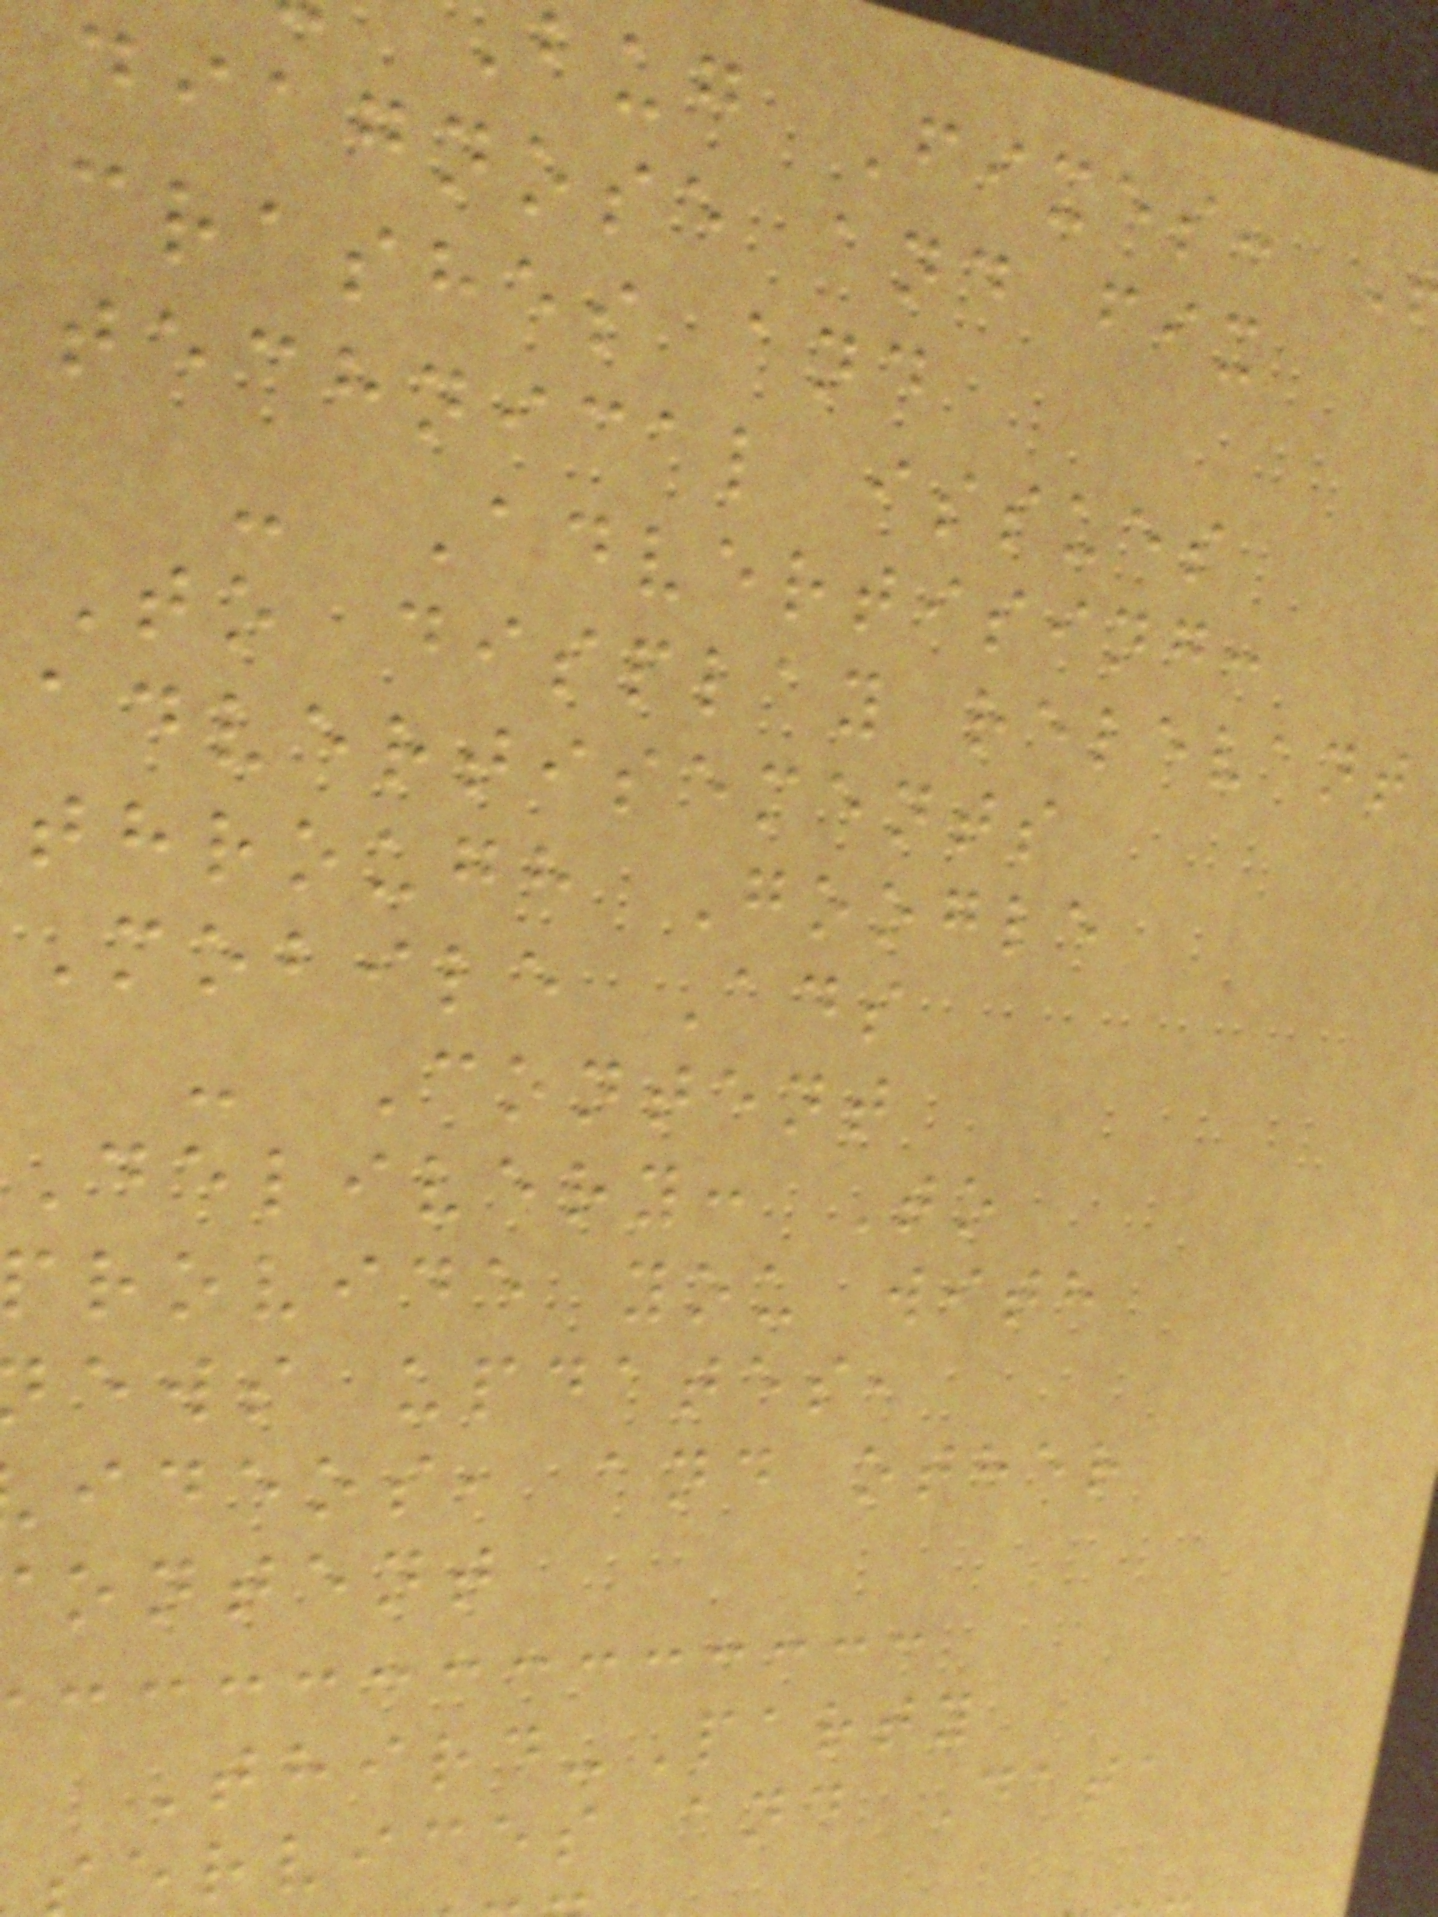bug Fixes:
diagnose and fix
crashes and
technical issues
- Advertising:
To display relevant
advertisements
through Google
Mobile Ads
- Content
Delivery: To
rovide you with
ews updates,
ideos, and other
ontent
Third-Party
ervices and Data
